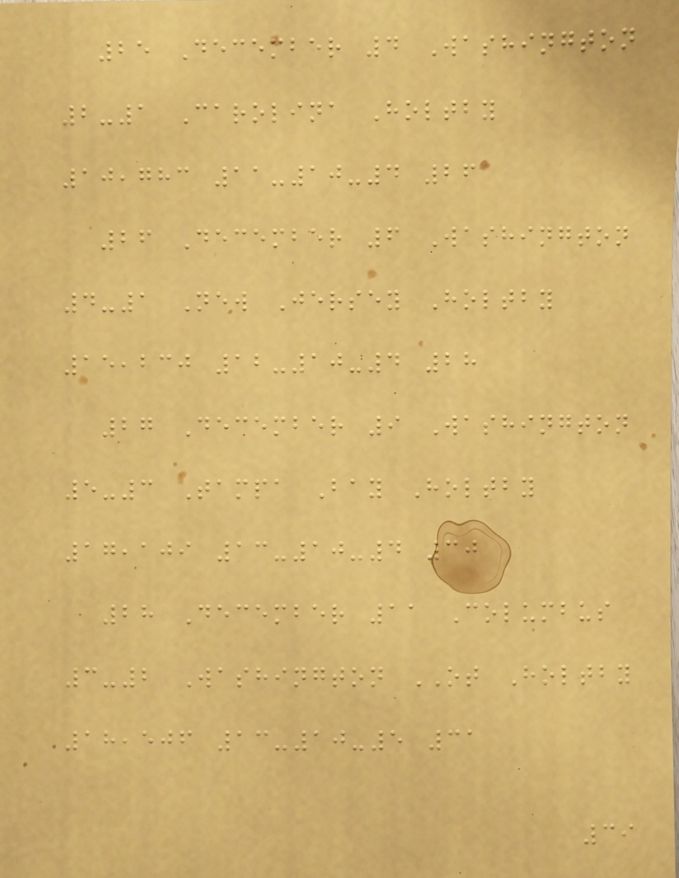25 December 4 Washington
2-1 Carolina Holtby
10,783 11-10-4 26
26 December 6 Washington
4-1 New Jersey Holtby
15,230 12-10-4 28
27 December 9 Washington
5-3 Tampa Bay Holtby
17,109 13-10-4 30
28 December 11 Columbus
3-2 Washington OT Holtby
18,506 13-10-5 31
39
